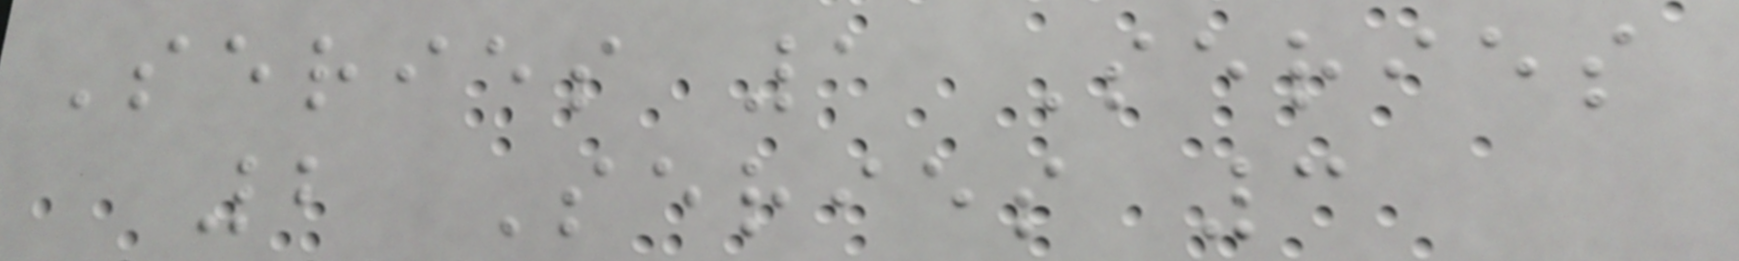Series 1 Series
2 Series 3
